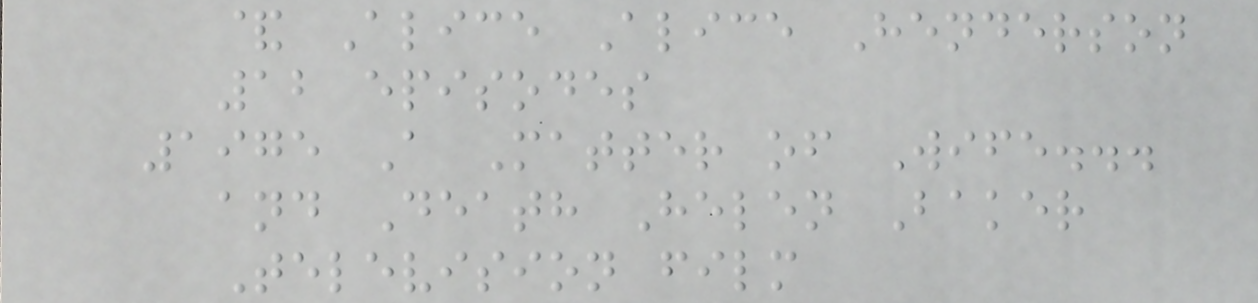& Alice Alice Henderson
12 episodes
1975 A Matter of Wife...
and Death Helen Baker
Television film
